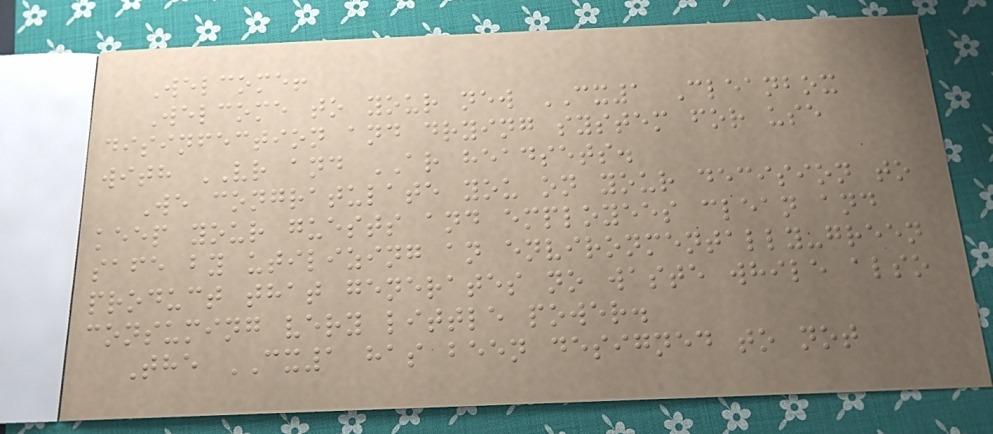Welcome!
Welcome to your new CX1 Cleanbox
disinfection and drying system for use
with VR and AR headsets.
We congratulate you on your decision to
keep your guests and employees clean and
safe by utilizing an environmentally-green
product that generates no waste while also
consuming very little power.
The CX1 has been designed to not
